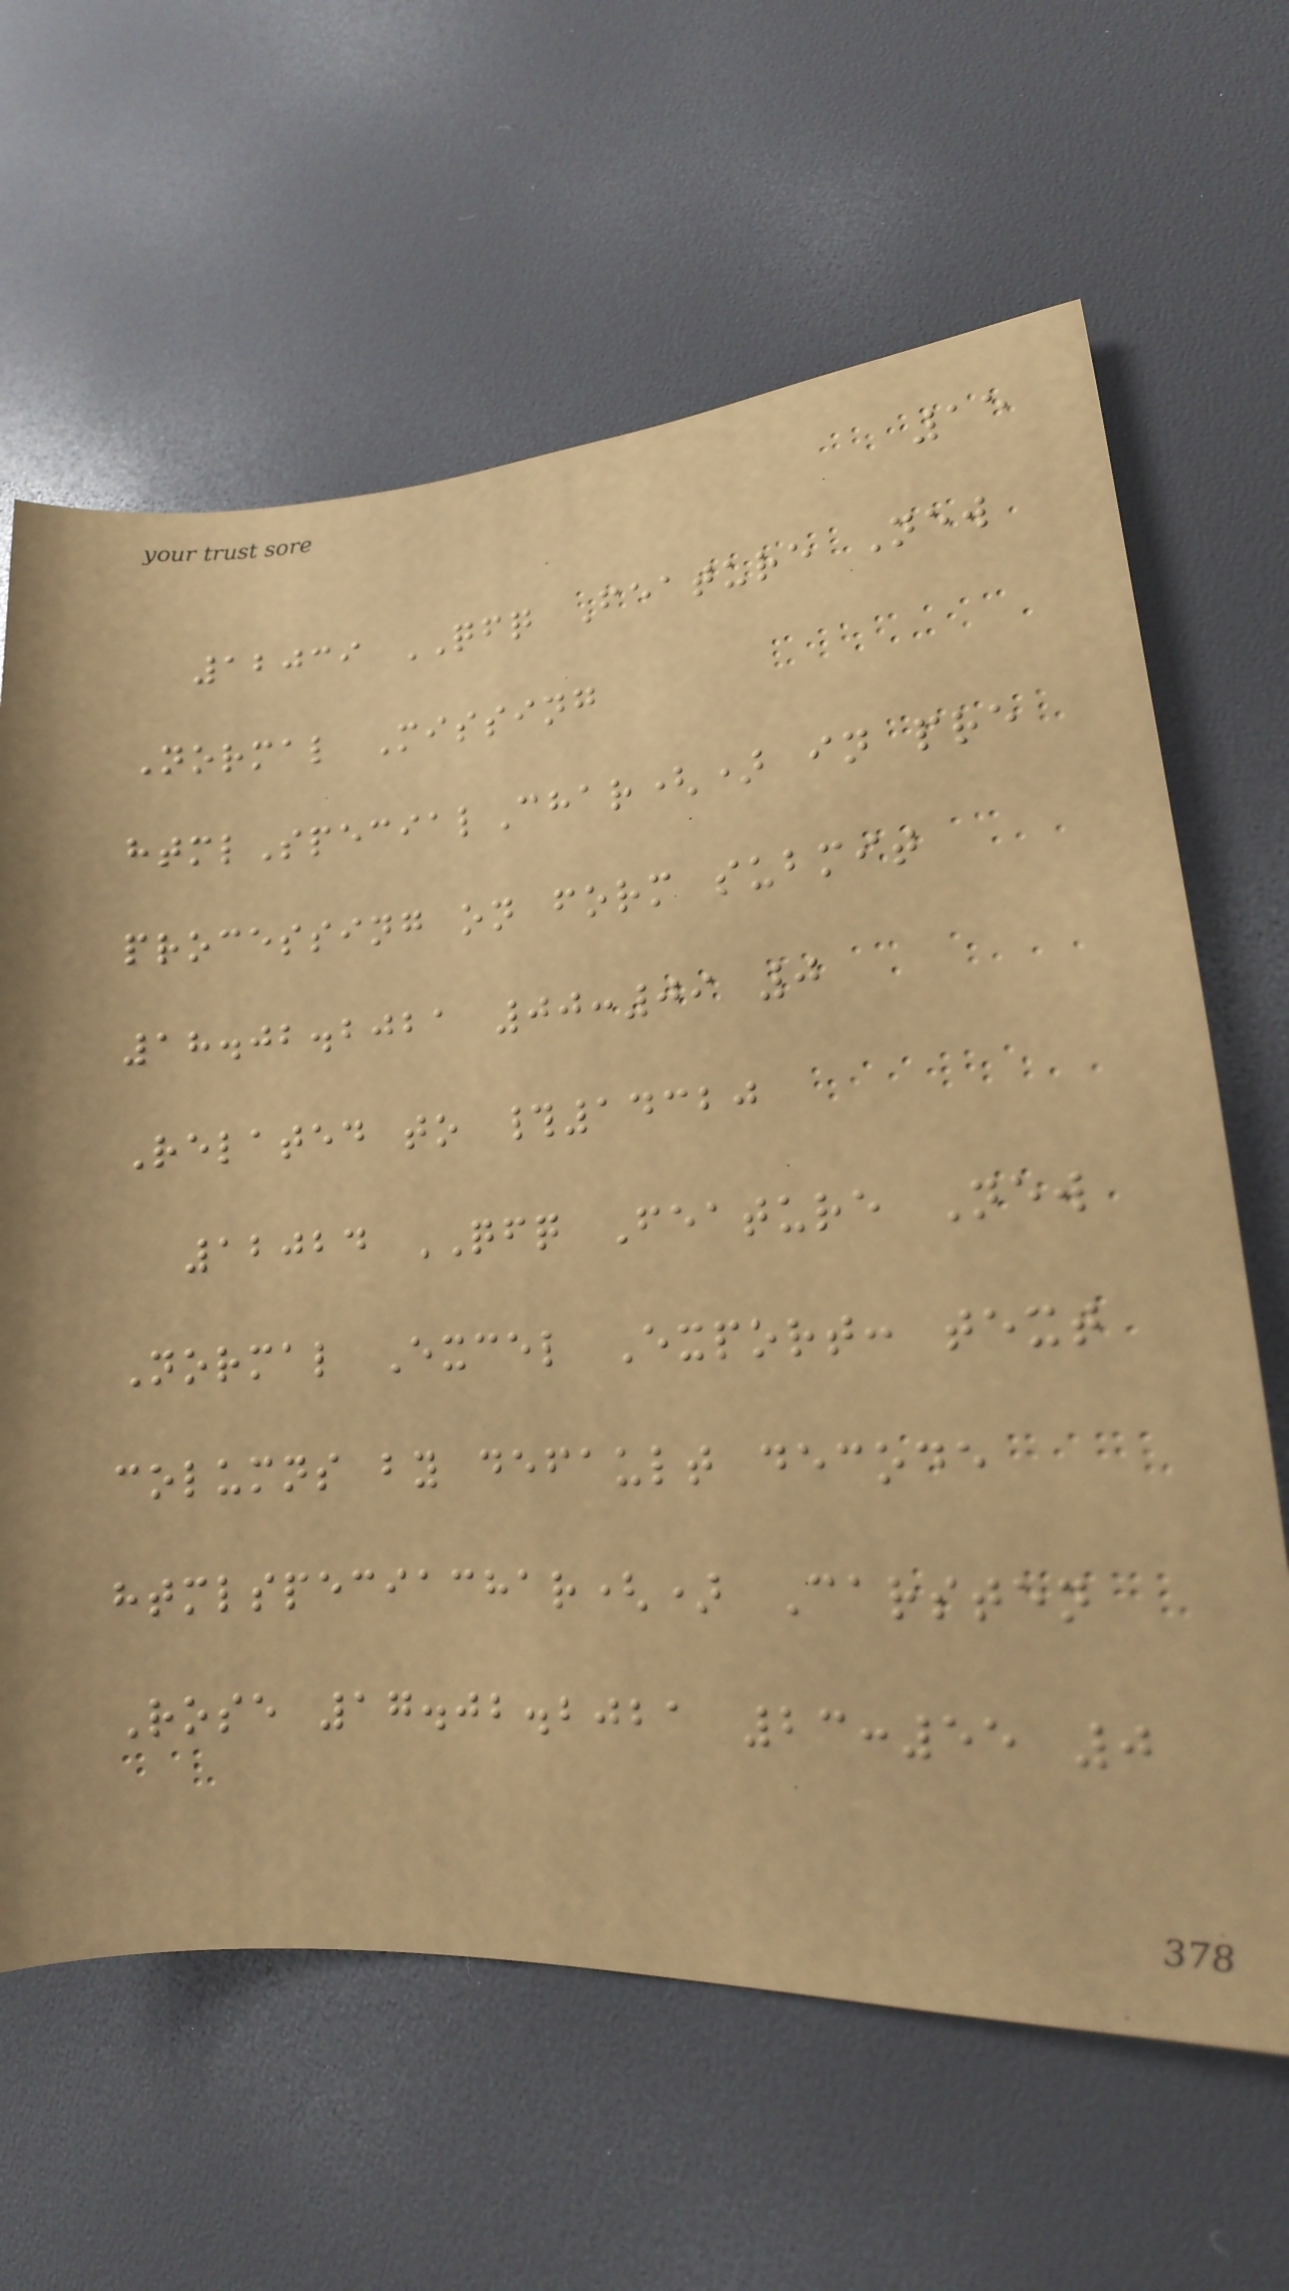15
12039 QFQ Feature New
Normal Missing
htmlSpecialChar() in pre
processing on form submit
18.02.2021 00:09 0
Related to #14320
12024 QFQ Feature New
Normal Excel Export: text
columns by default decode
htmlspeciachar() Carsten
Rose 17.02.2021 23:55 0
